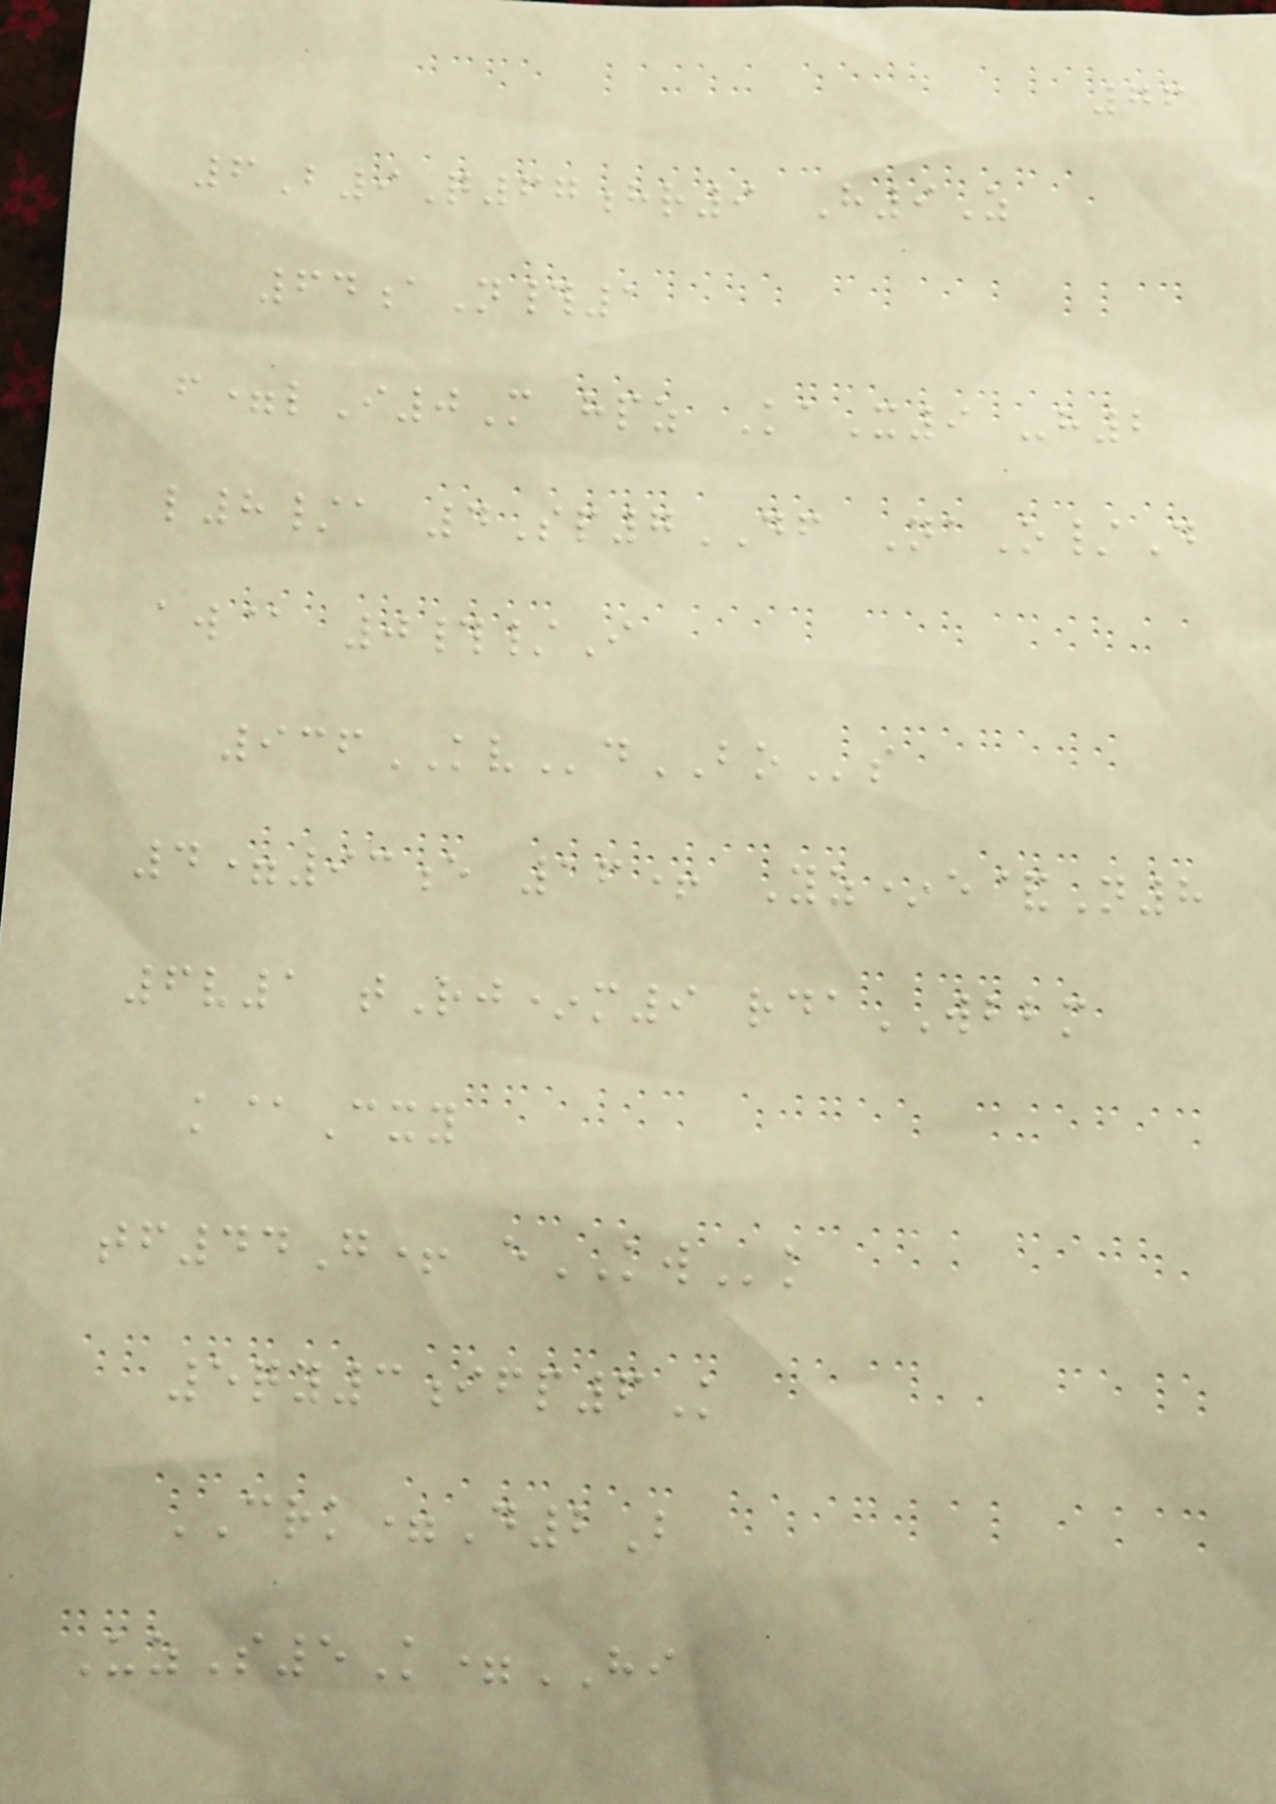76
6B9Q67hr9 H9Z
64aN#1
f=lI0M hpz KaX9 -h2
l8/a 4Sp7DF NaO/D
aw@ 0#/I
936KVdBOs
4=93e 16+ Yz*e&N8
6v1 tRj*m9 rdaWBBM
k@Cxy
tf44G+ eKWk
5qy3ifp6K
CRK=D2B
UzS5K=HI
